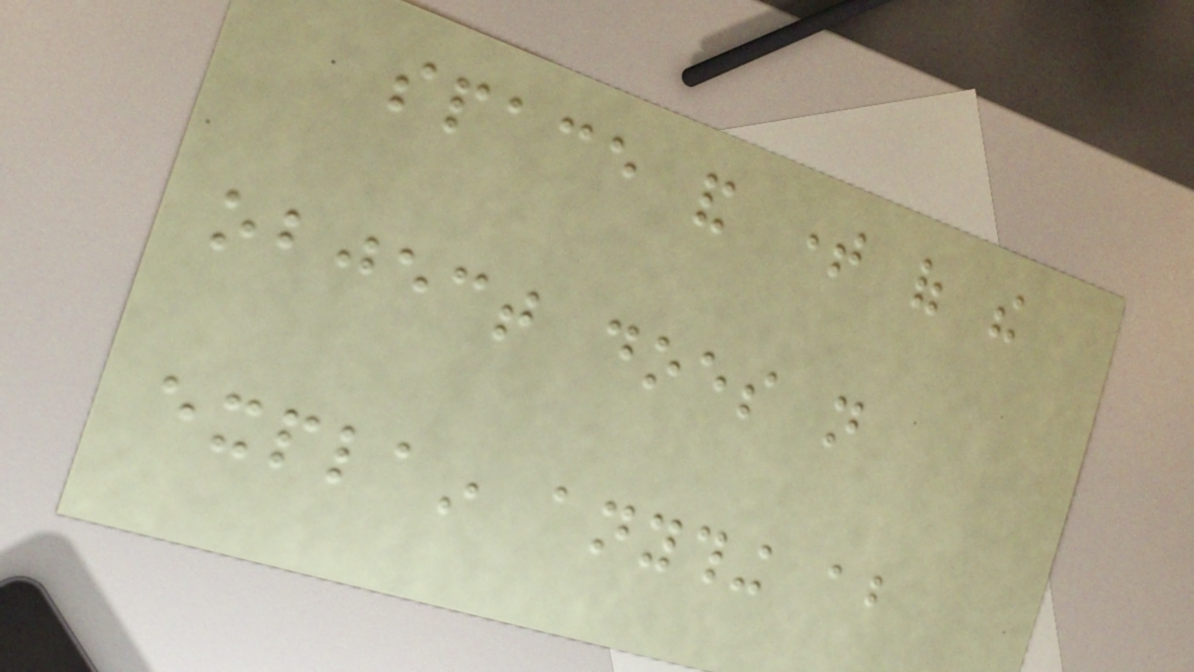space and time of the
object does not
explain anything about
